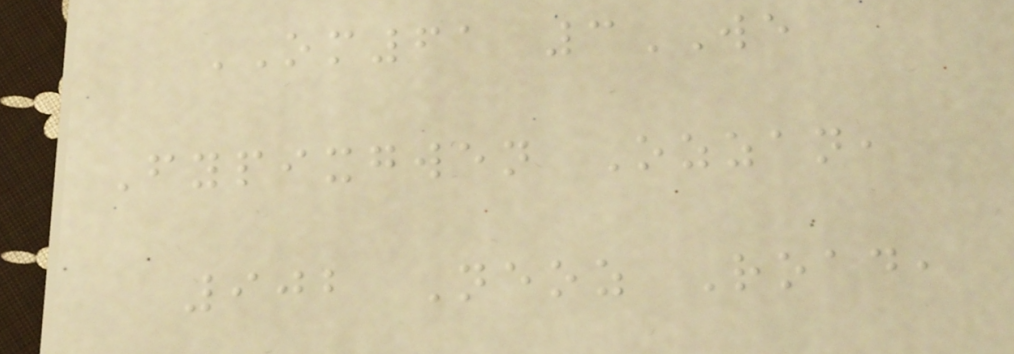OM61 3WE
Fypixgwen Ozzan,
902 Neoz Road,
